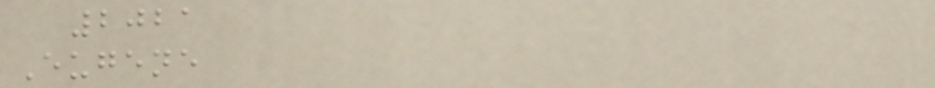2021
Eugene
